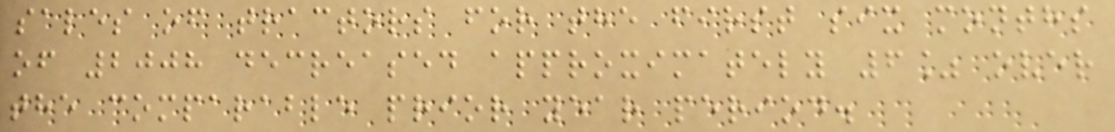sales of tractors for the first six months
of 2008 decreased approximately 6% over
the comparable prior year period.
